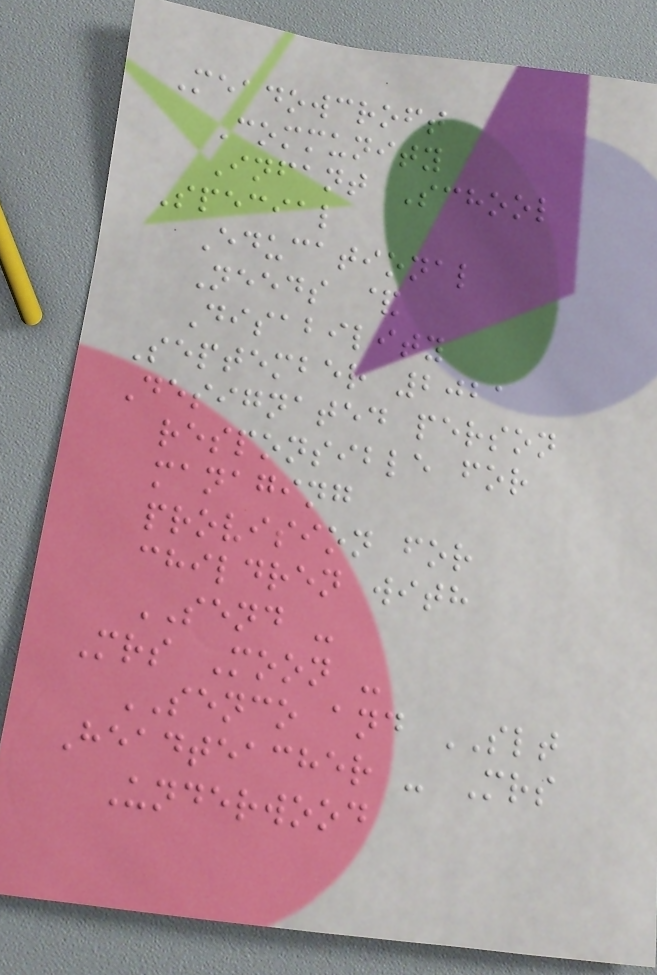Meadowcroft
Community
Infant School
Special
Educational
Needs &
Disability
September 2021
Designated person
responsible for
managing
provision for
children with
SEND -
Mrs Moon -
SENCO and SLT
Headteacher - Mrs
Underwood
